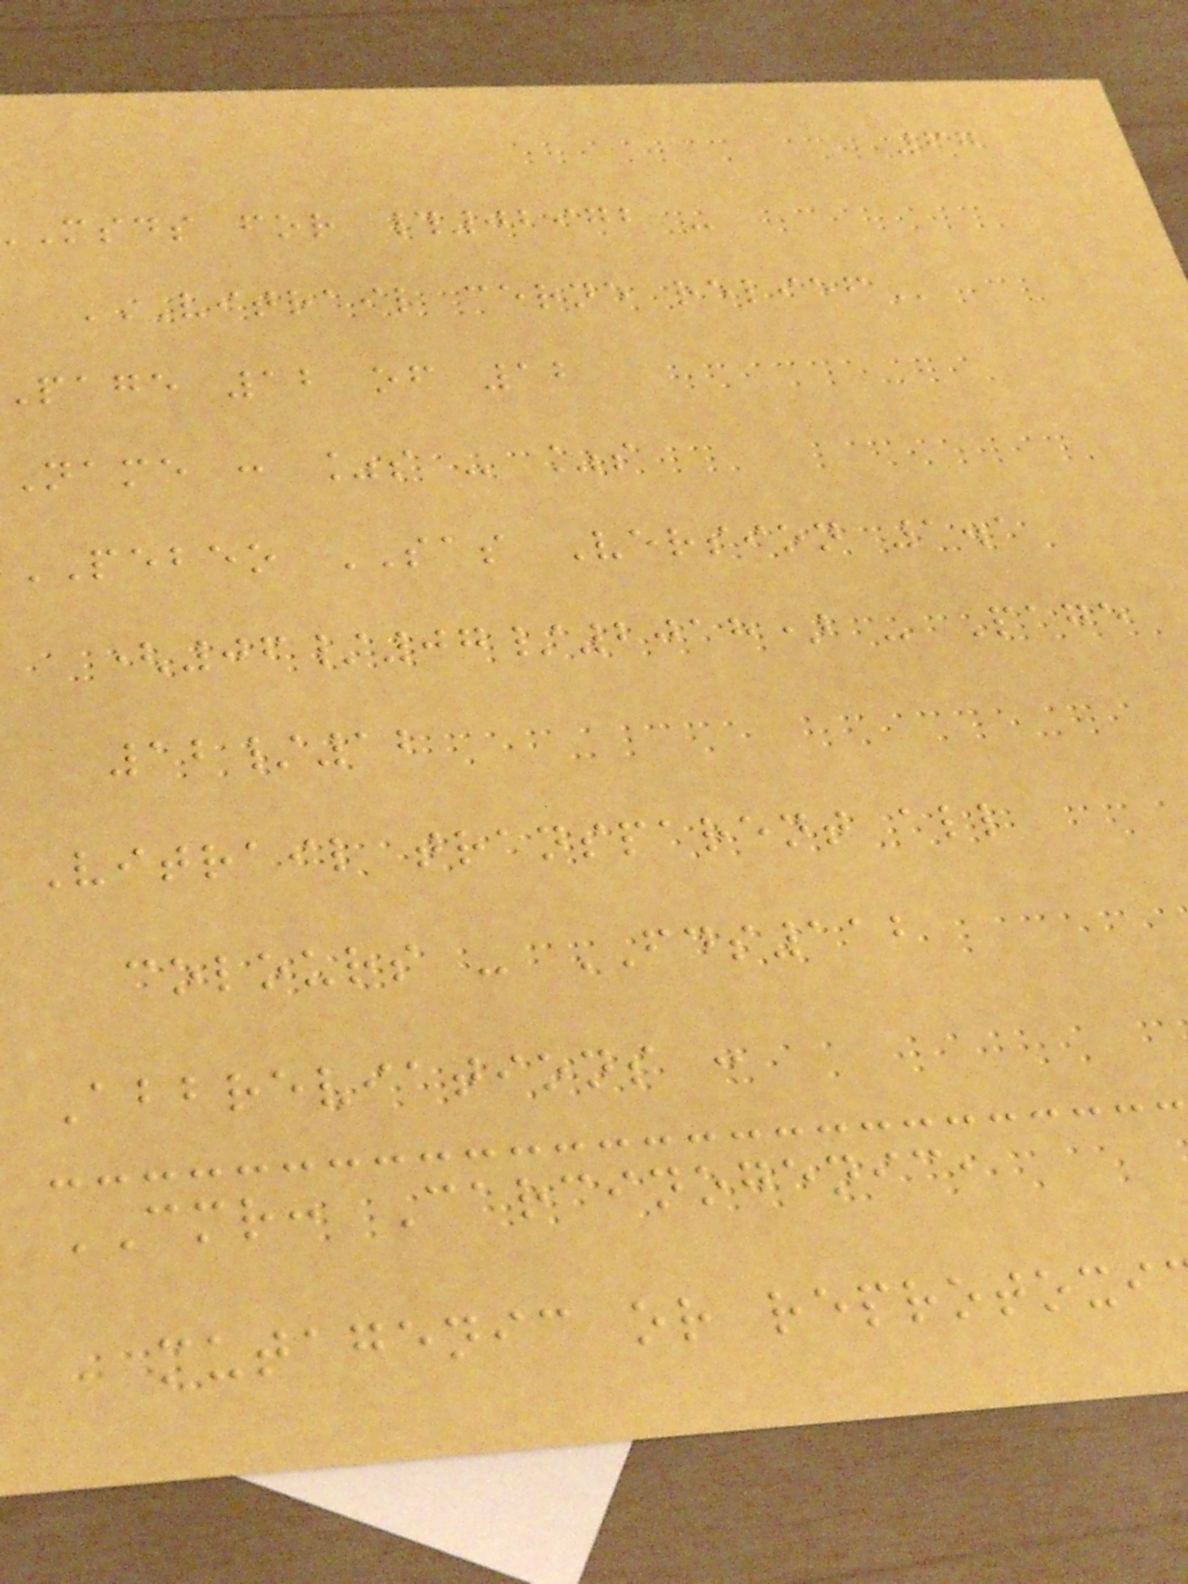67
msds for #02972 -
VITRAIL CERNE RELIEF
page 12 of 12
Name : %s - %s
PEBEO SAS Version 1.1
(06/07/2018) - Page
12/12
Vitrail transparent all
colours - FDS112
Abbreviations :
CMR: Carcinogenic,
mutagenic or reprotoxi
